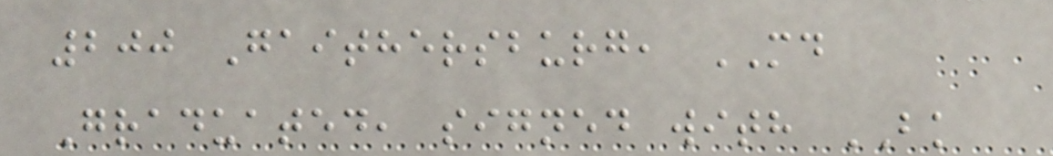200 Gaithersburg, MD
Graduated, signed with BK
